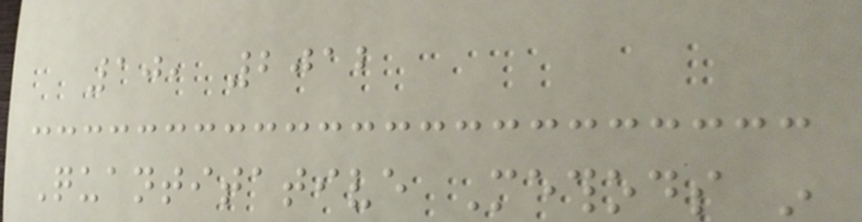10, 2012
Quantitative Methods in
